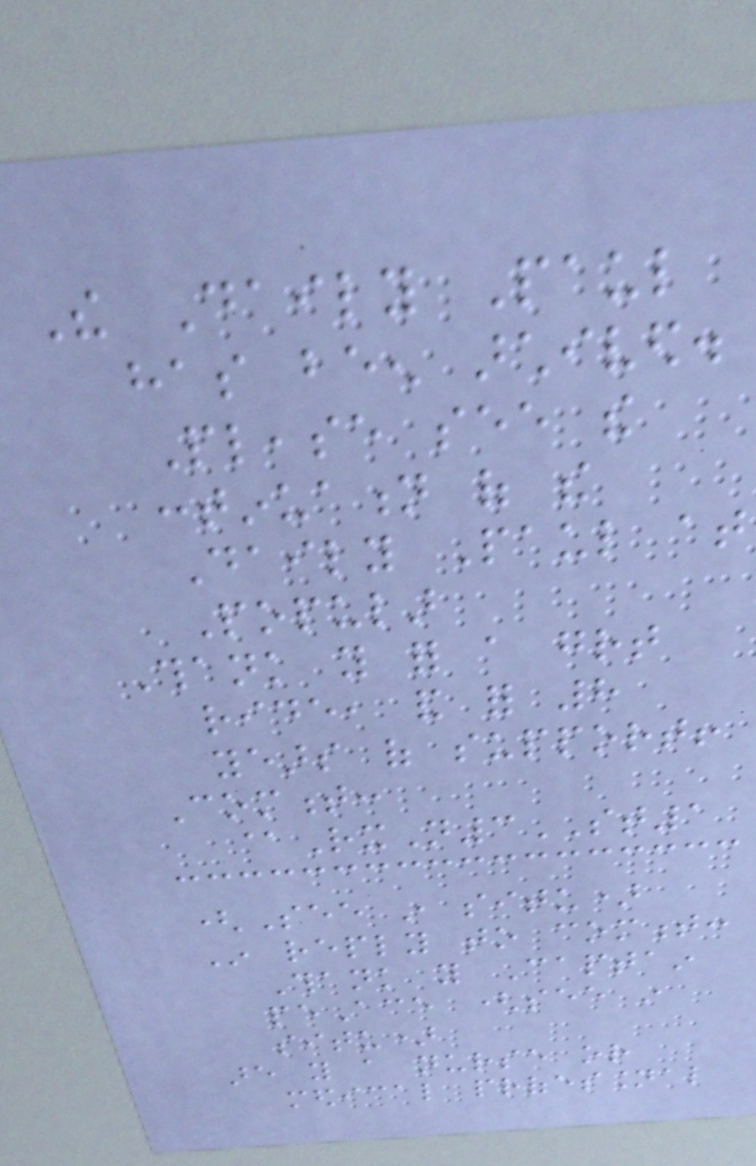The Daily Paul
has been archived.
Please see the
continuation of the
Daily Paul at
Popular
Thank you for a great
ride, and for 8
years of support!
Comment:
@RxN3ST1
(See in situ)
In reply to comment:
Thank you Captain
peAce (see in
situ)
are you a nurse or
medical professional
